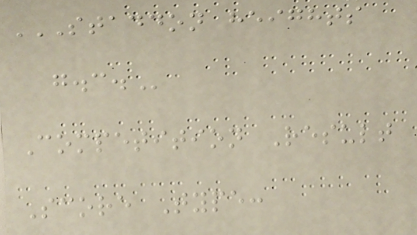STADDON HEIGHTS
G.C.
Competition Result
Score Type:
